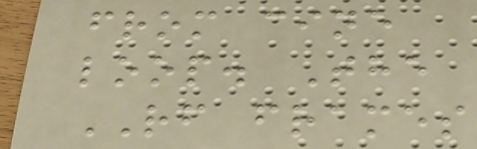from cine
loop. The
RF frames
